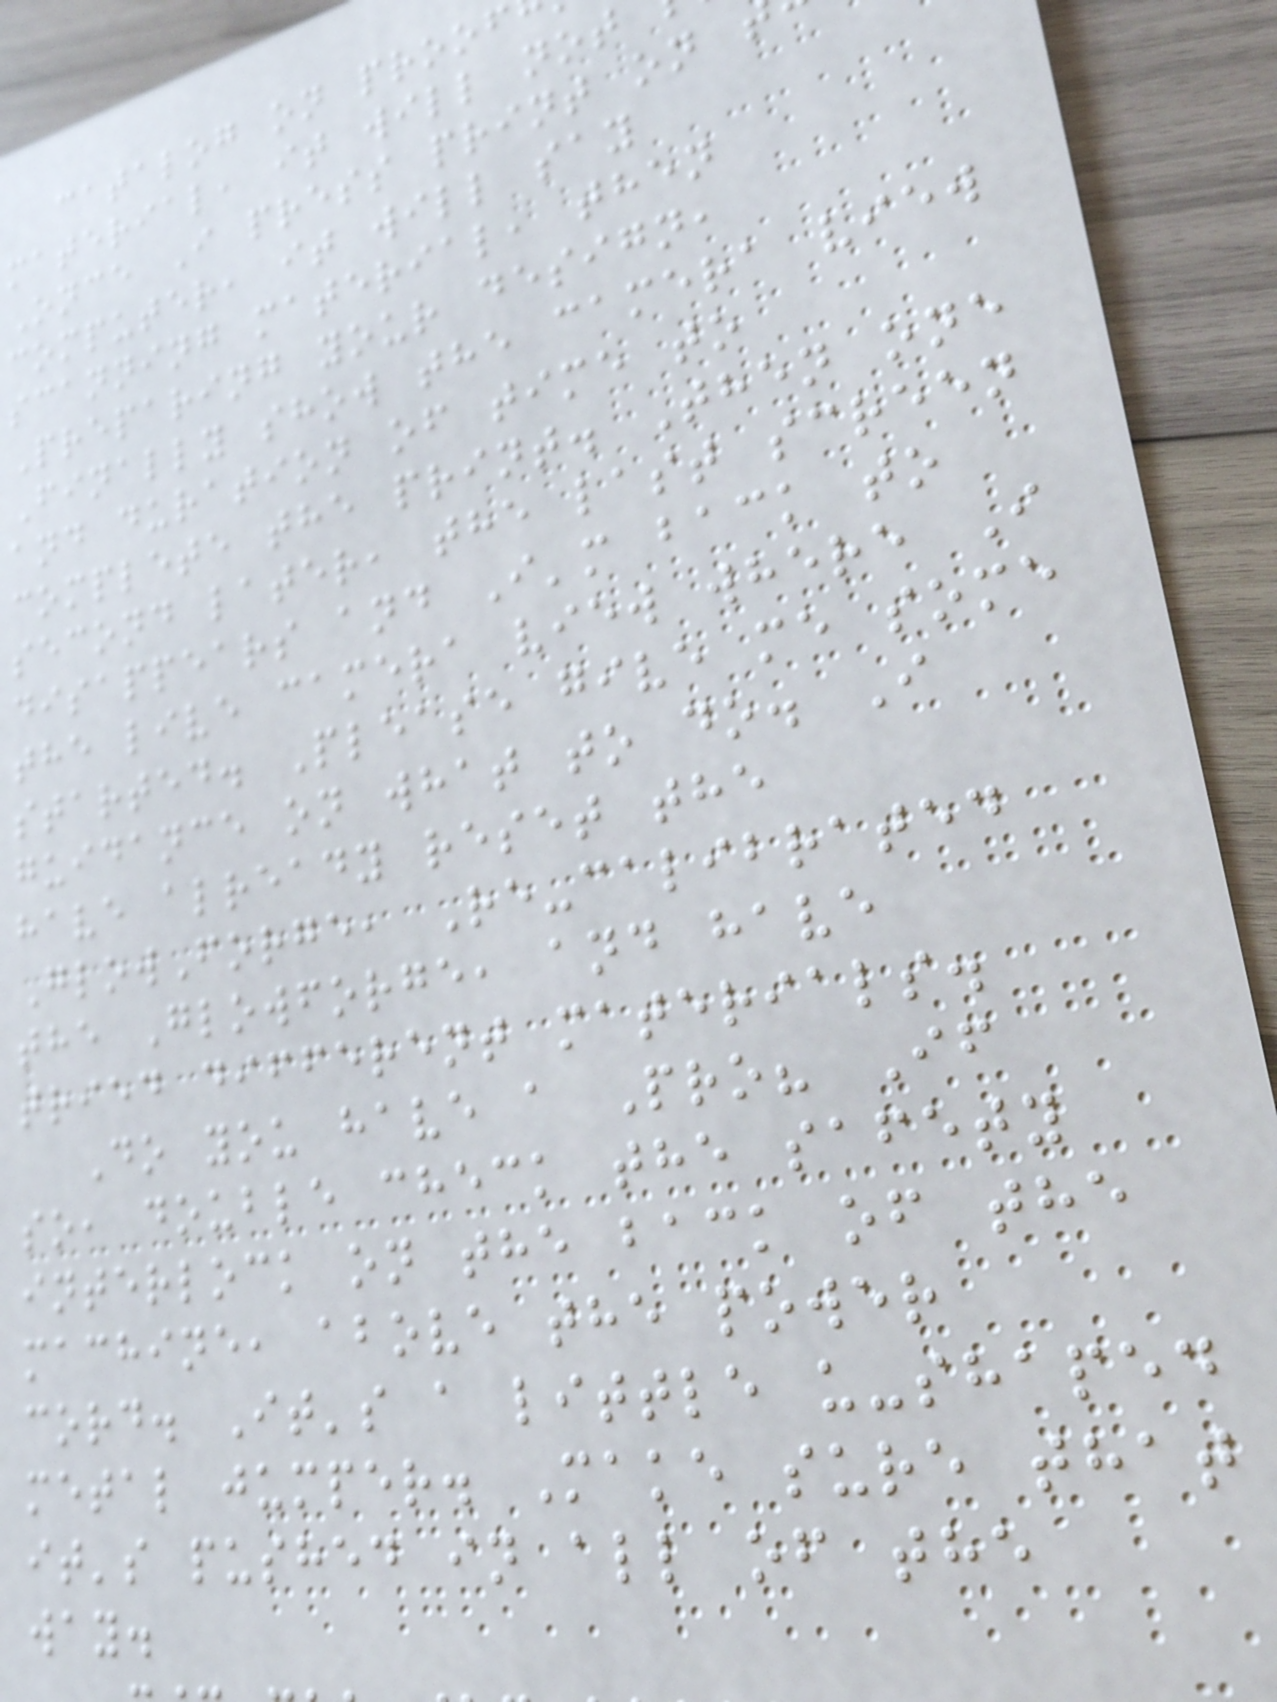catalog on proof
material, it will not
Once I press print on
computer, it will say
scanning material, then
Preparing your design,
Finally show the camera view
and duration of time to
complete the print. Then one
second later, the last screen
disappears and I'm back to
the live camera view where I
started. Please give me some
guidance on what to do. I
have already reset the
GlowForge, Re-calibrated
the Glowforge, and have
tried different materials.
Do you have a Pro? If
so, double check the safety
interlock on the back of the
machine, above the power
cord. It's a little u-shaped
metal jumper. Make sure that
it's pushed in all of the
way.
